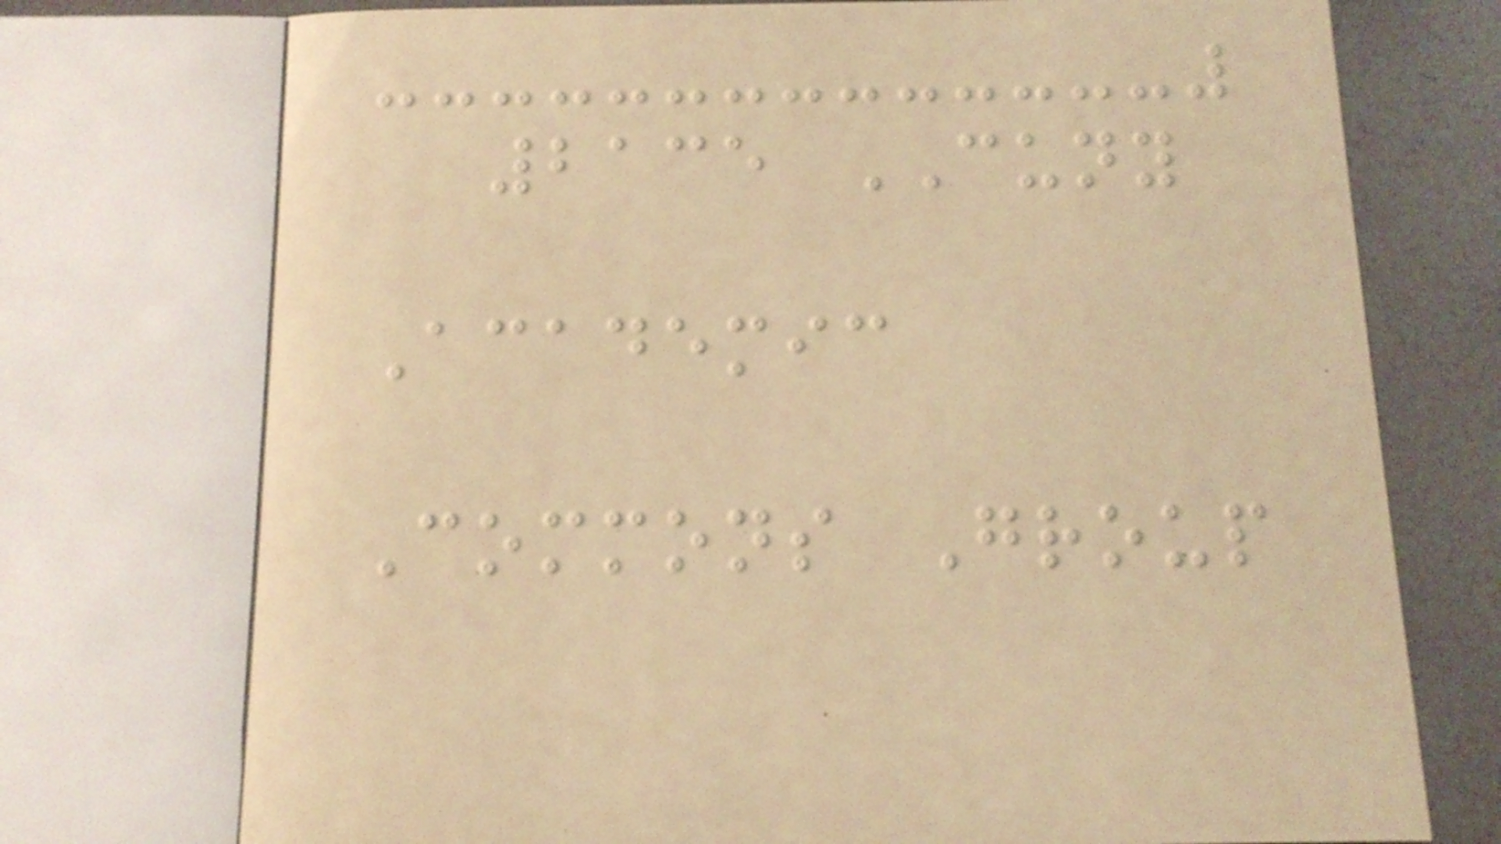2135 CUNY
Academic
Commons Group
